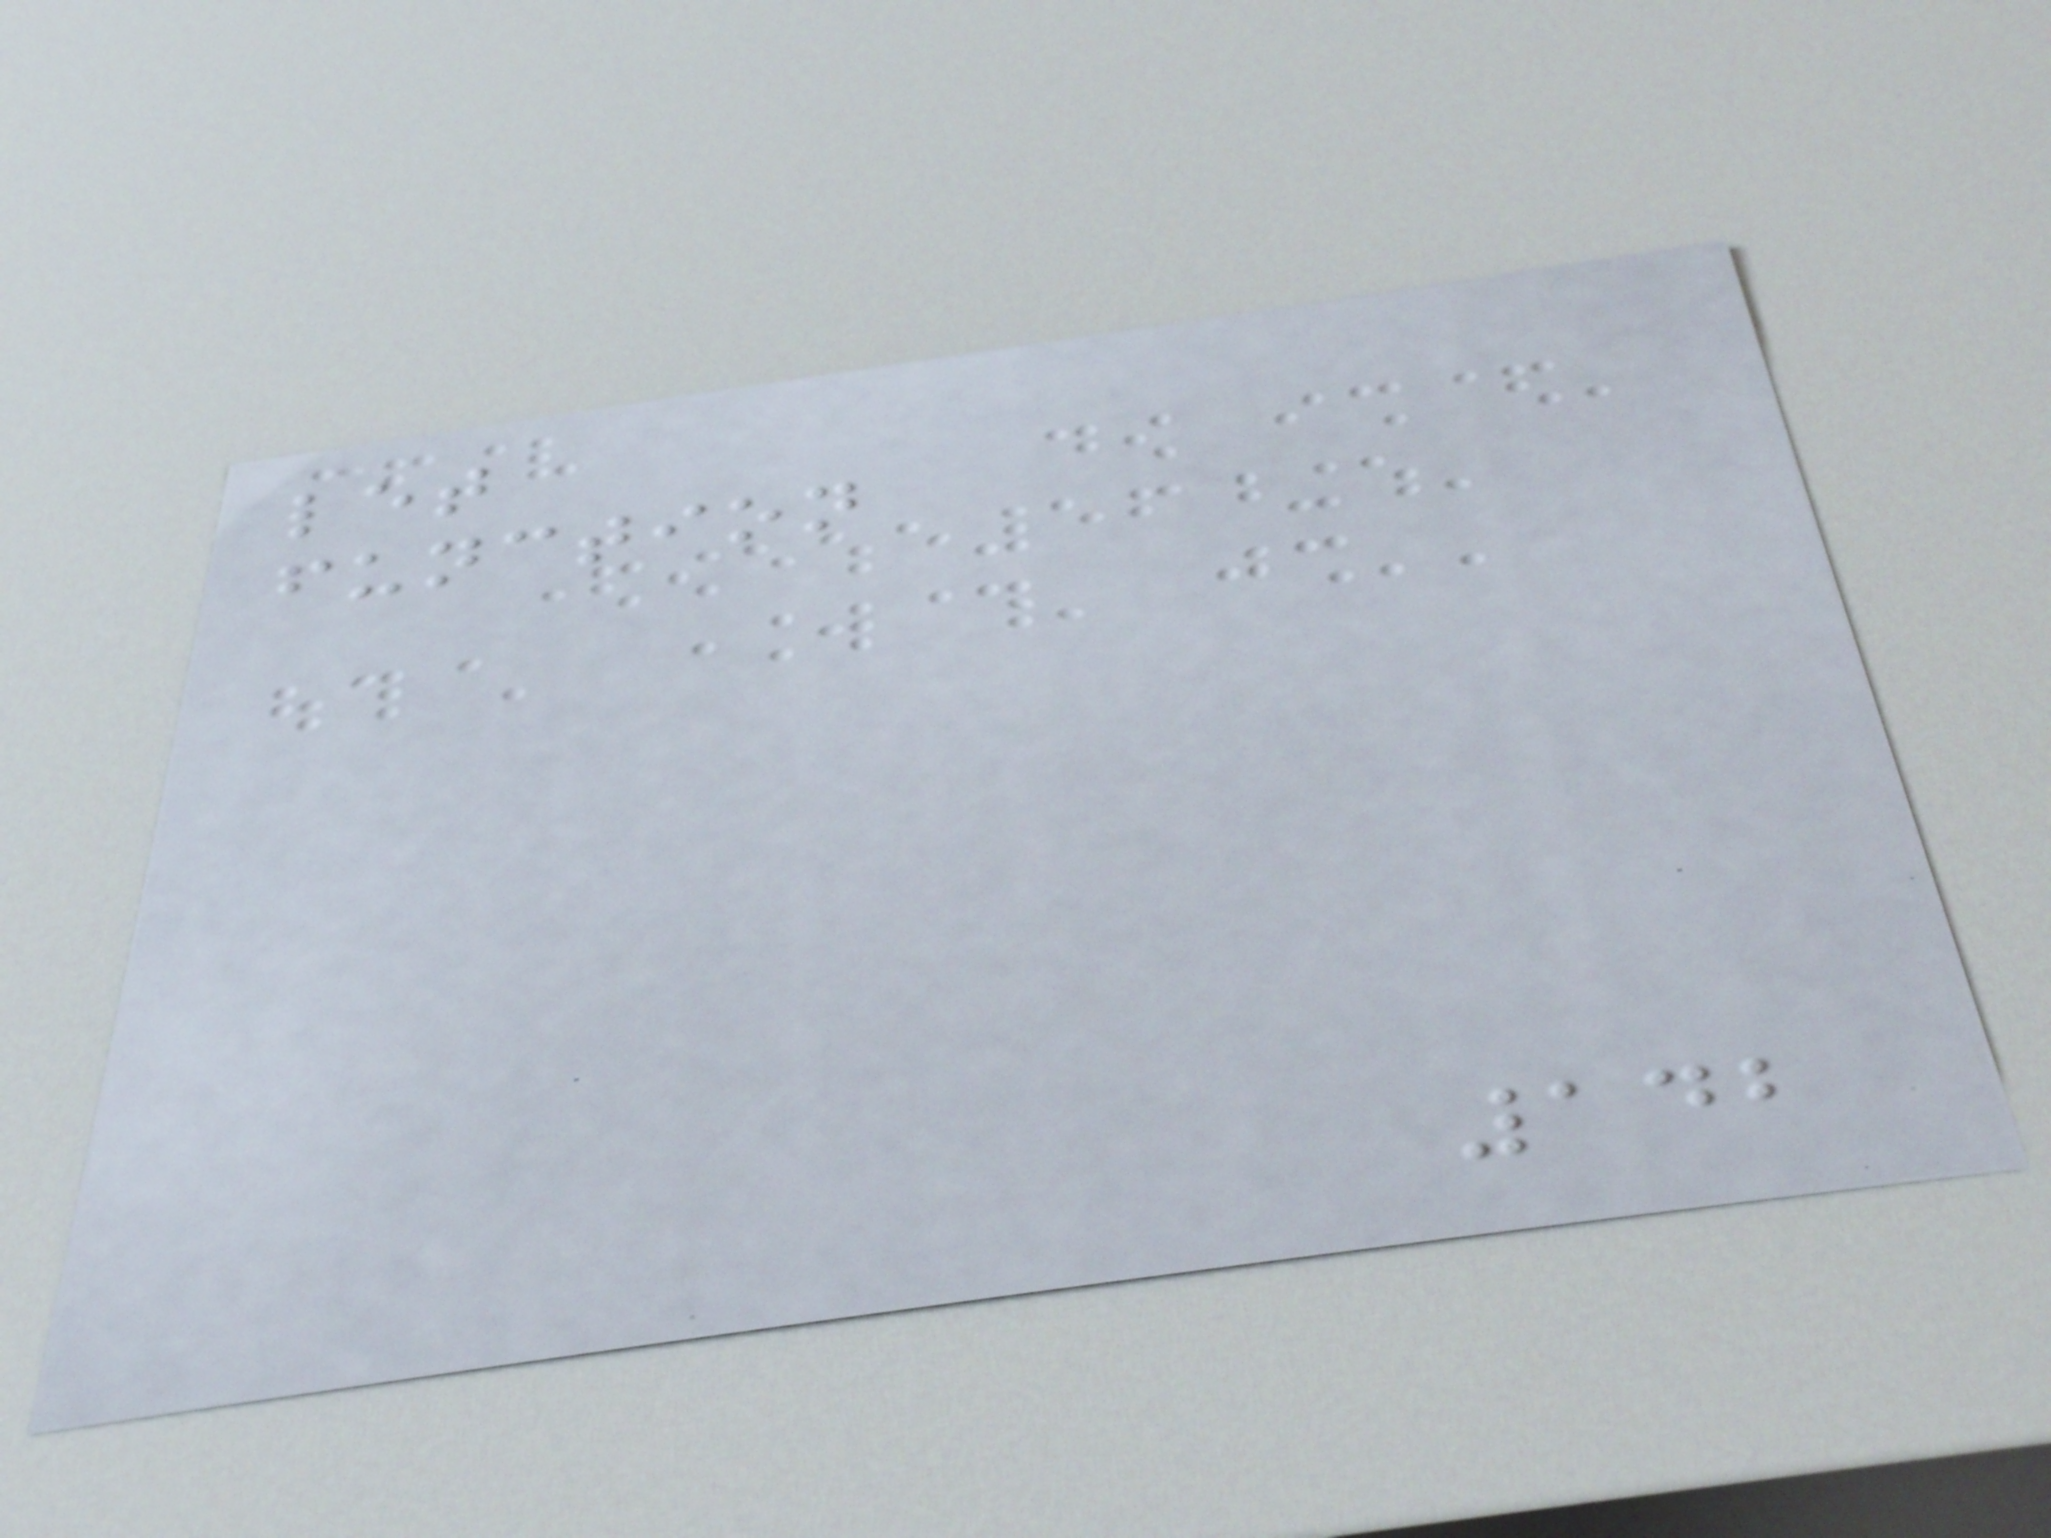let
function
142
